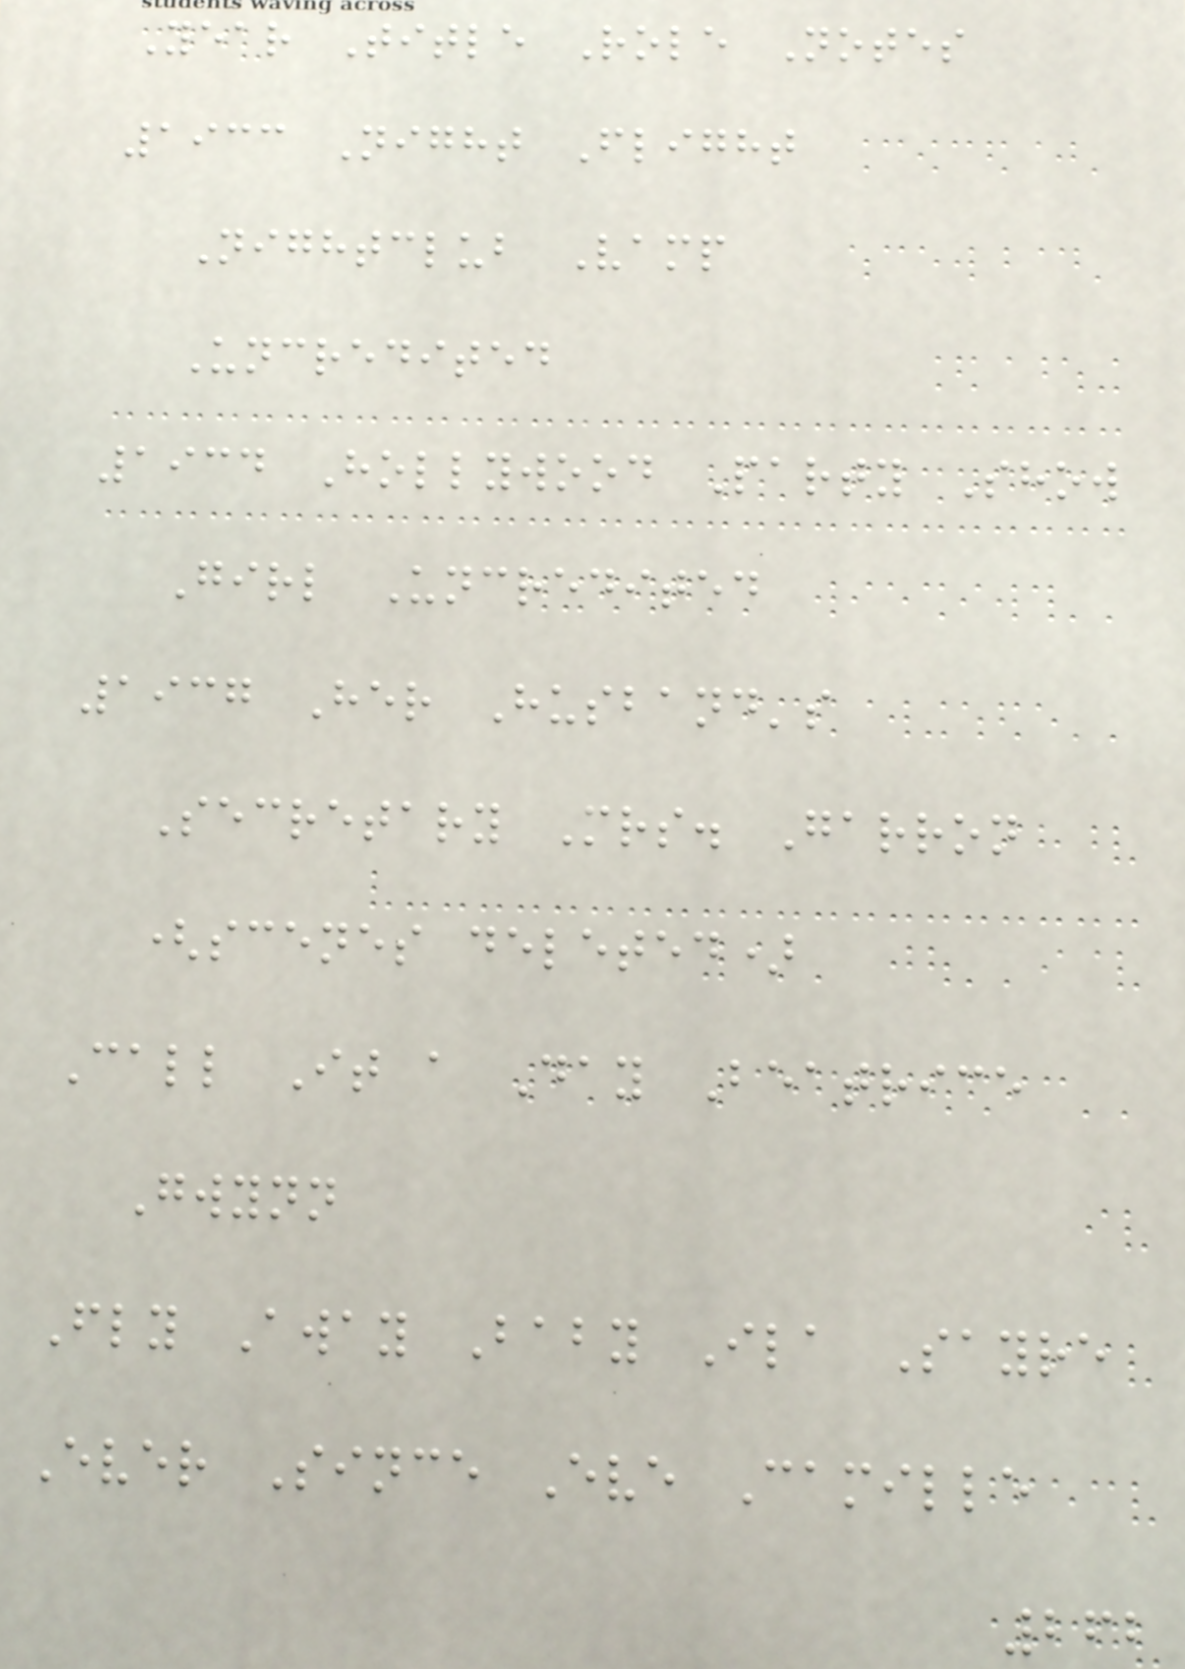Year Title Role Notes
1933 Night Flight
Nightclub Vamp
Uncredited
1934 Hollywood Party Show
Girl Uncredited
1937 Her Husband's
Secretary Mrs. Garron
(scenes deleted)
Call It a Day Beatrice
Gwynn
Fly Away Baby Ila Sayre
Ever Since Eve Camille
262
